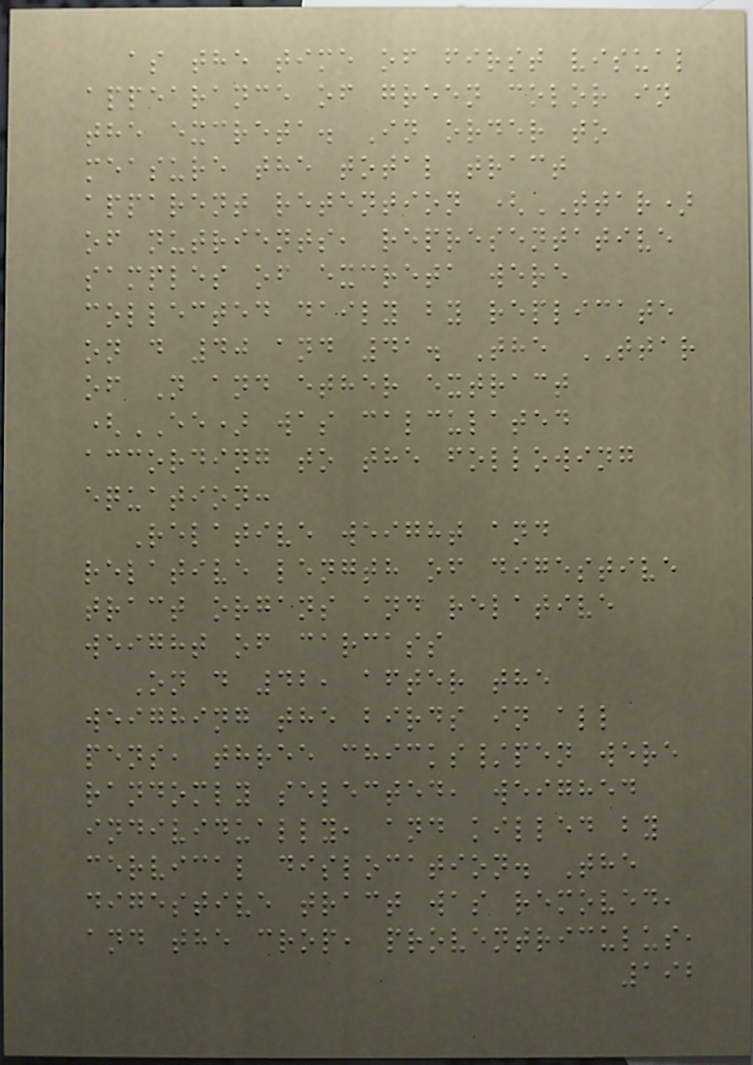as the time of first visual
appearance of green color in
the excreta. In order to
measure the total tract
apparent retention (TTAR)
of nutrients, representative
samples of excreta were
collected daily by replicate
on d 40 and 41. The TTAR
of N and ether extract
(EE) was calculated
according to the following
equation:
Relative weight and
relative length of digestive
tract organs and relative
weight of carcass
On d 42, after the
weighing the birds in all
pens, three chicks/pen were
randomly selected, weighed
individually, and killed by
cervical dislocation. The
digestive tract was removed,
and the crop, proventriculus,
192
